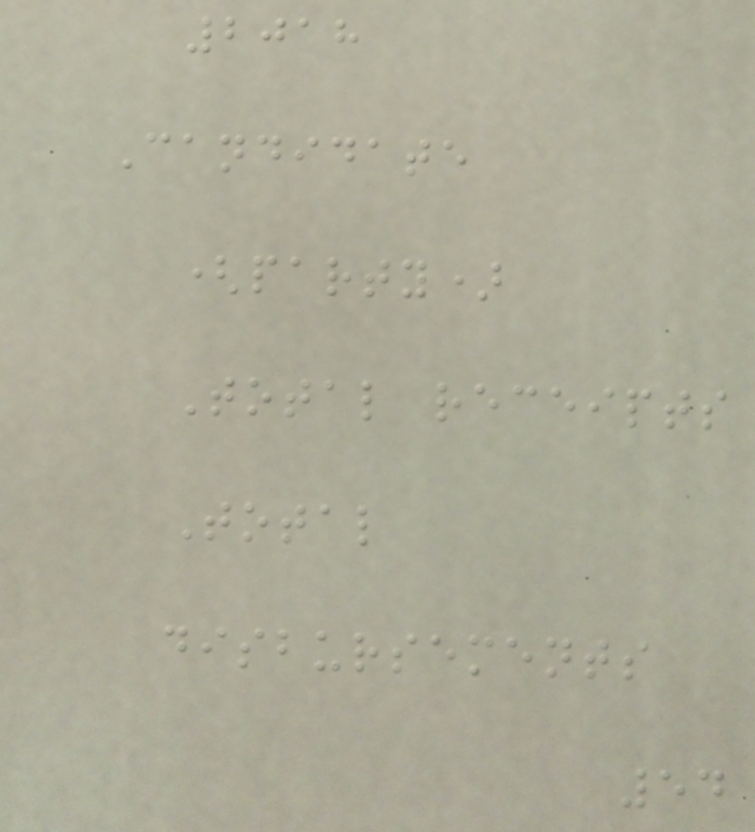2018
Candidate
(party)
Total receipts
Total
disbursements
54
